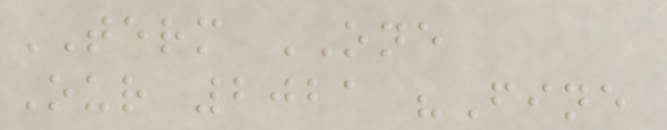TERM ONE
Our 2021 "Fine
